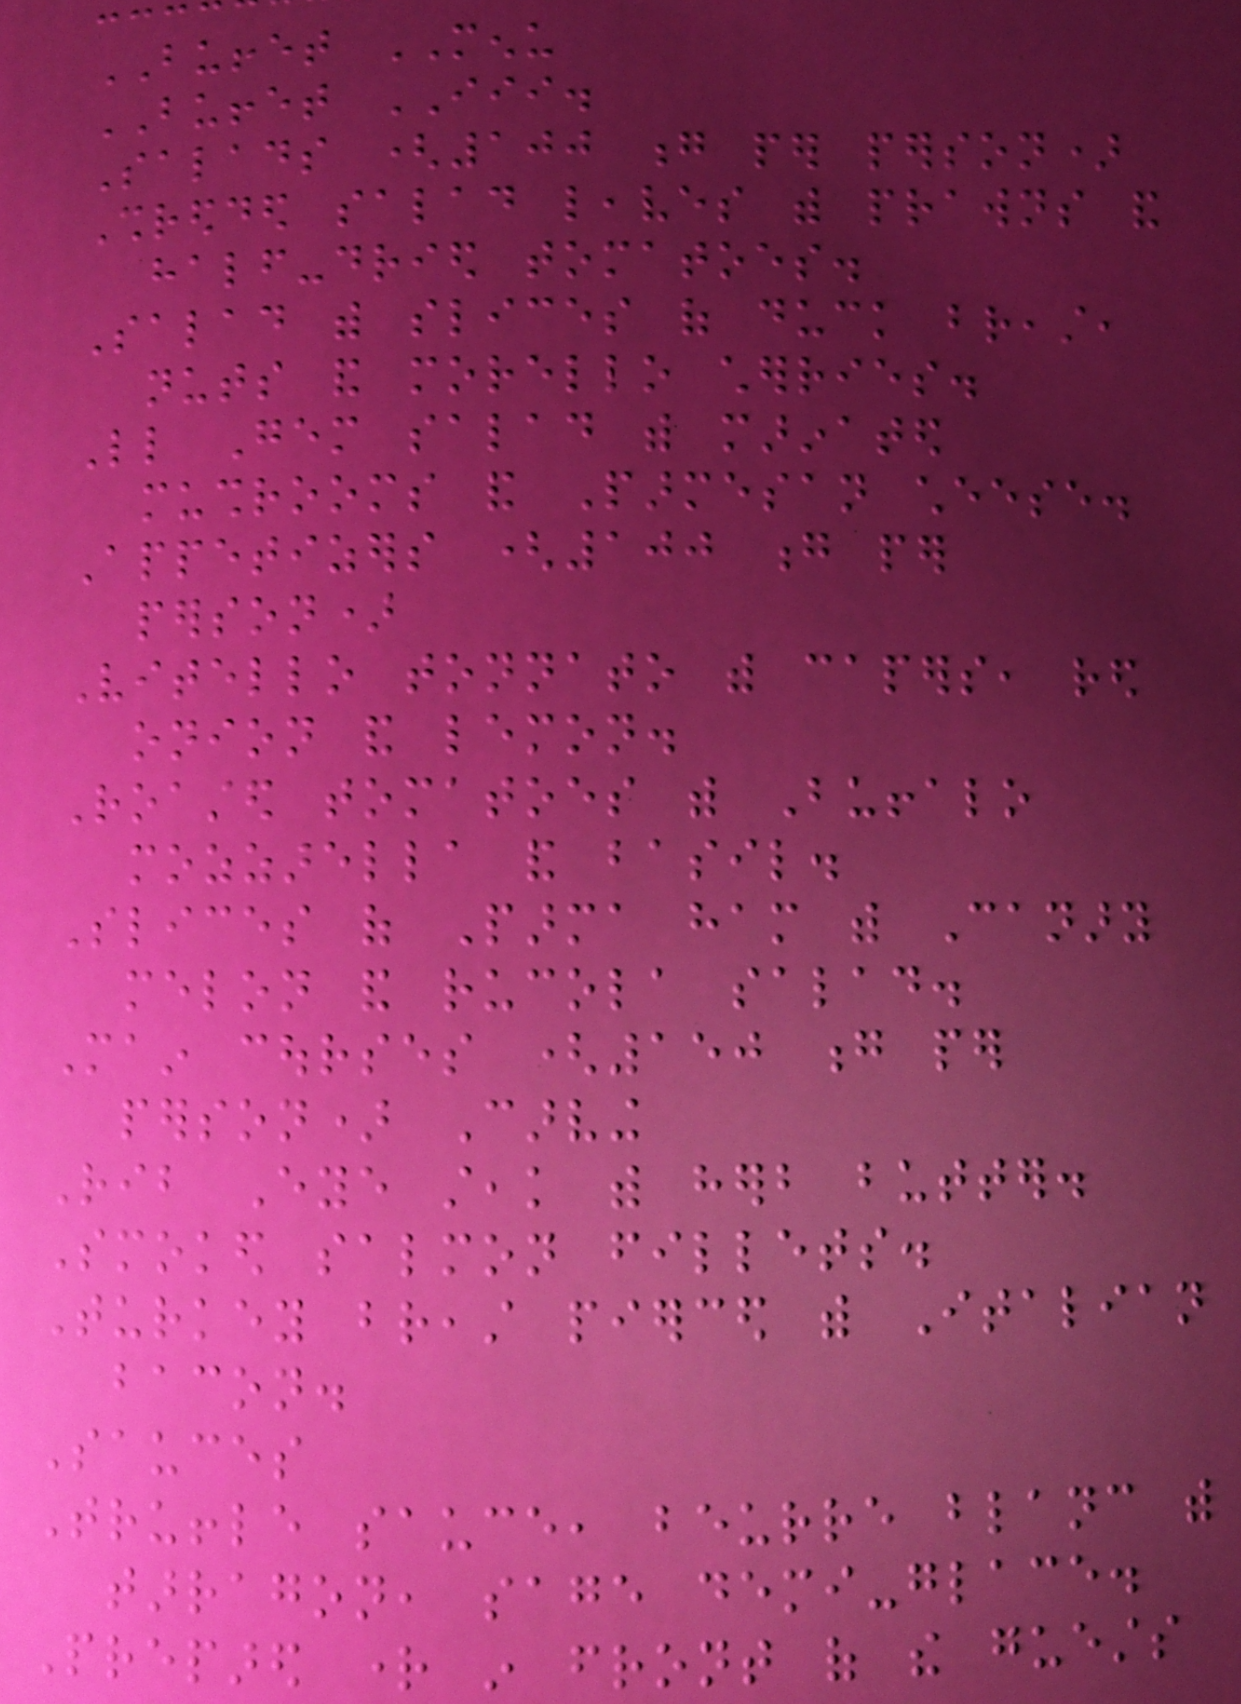BUFFET MENU
BUFFET III.
Salads (100 g per person)
Shredded salad leaves with prawns and
half-dried tomatoes.
Salad with slices of duck breast,
nuts and morello cherries.
Little Gem salad with marinated
mushrooms and Parmesan cheese.
Appetizers (100 g per
person)
Vitello tonnato with capers, red
onion and lemon.
Roasted tomatoes with Buffalo
mozzarella and basil.
Slices of Parma ham with Canary
melon and rucola salad.
Main courses (150 g per
person) Carving
Rib Eye steak with herb butter.
Smoked salmon fillets.
Turkey breast pierced with Italian
bacon.
Sauces
Truffle sauce, beurre blanc with
tarragon, sage demi-glace.
Prepared right in front of the guests
